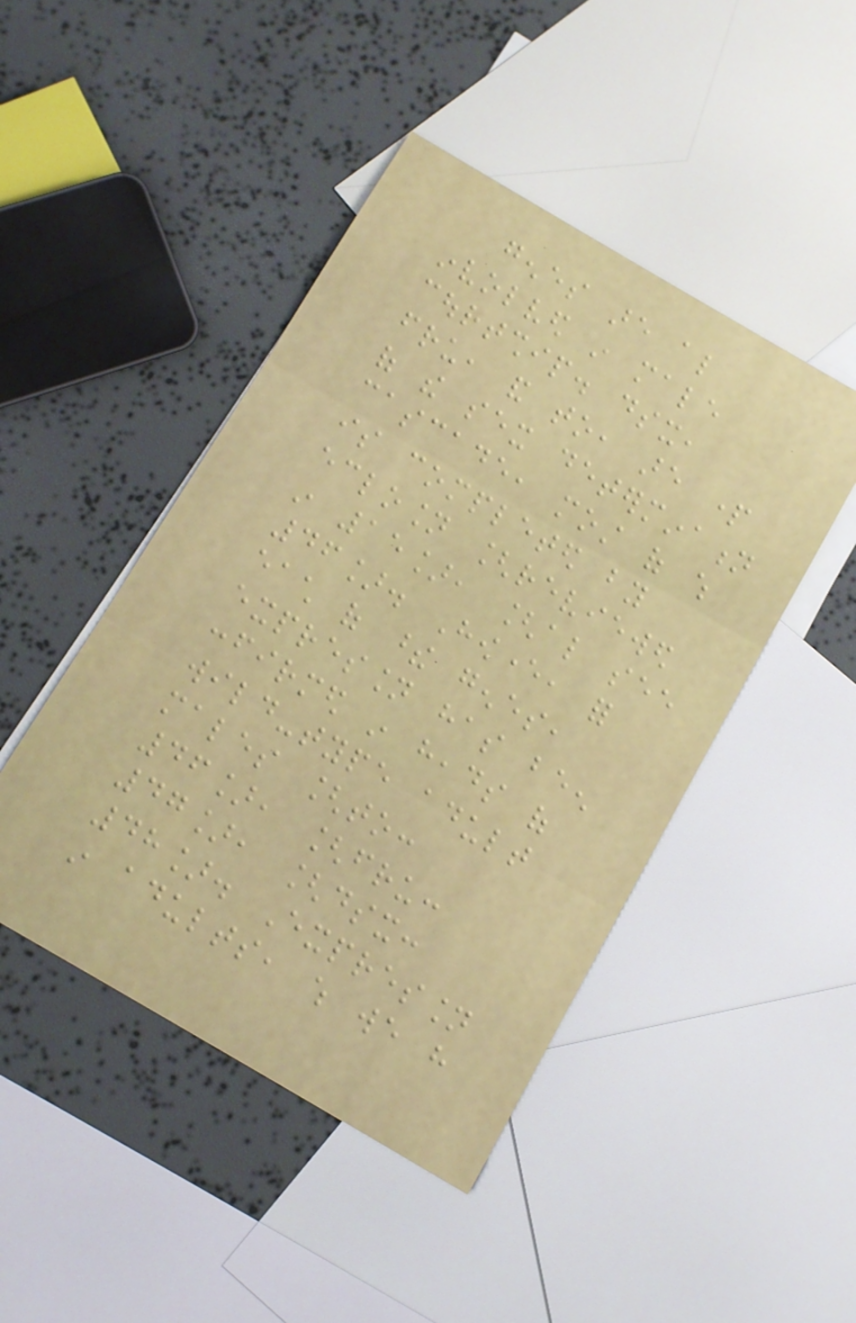genes are also
involved in male
courtship. dsx,
fru, and to, are part
of the sex determination
cascade, most of which
is completed by
eclosion [reviewed
in 15], [also see
46]. However, for
each of these genes,
expression has been
confirmed in heads of
wild-type adult
males [to:
46], [fru:
47], [dsx:
48]. Expression
in adults, which we have
